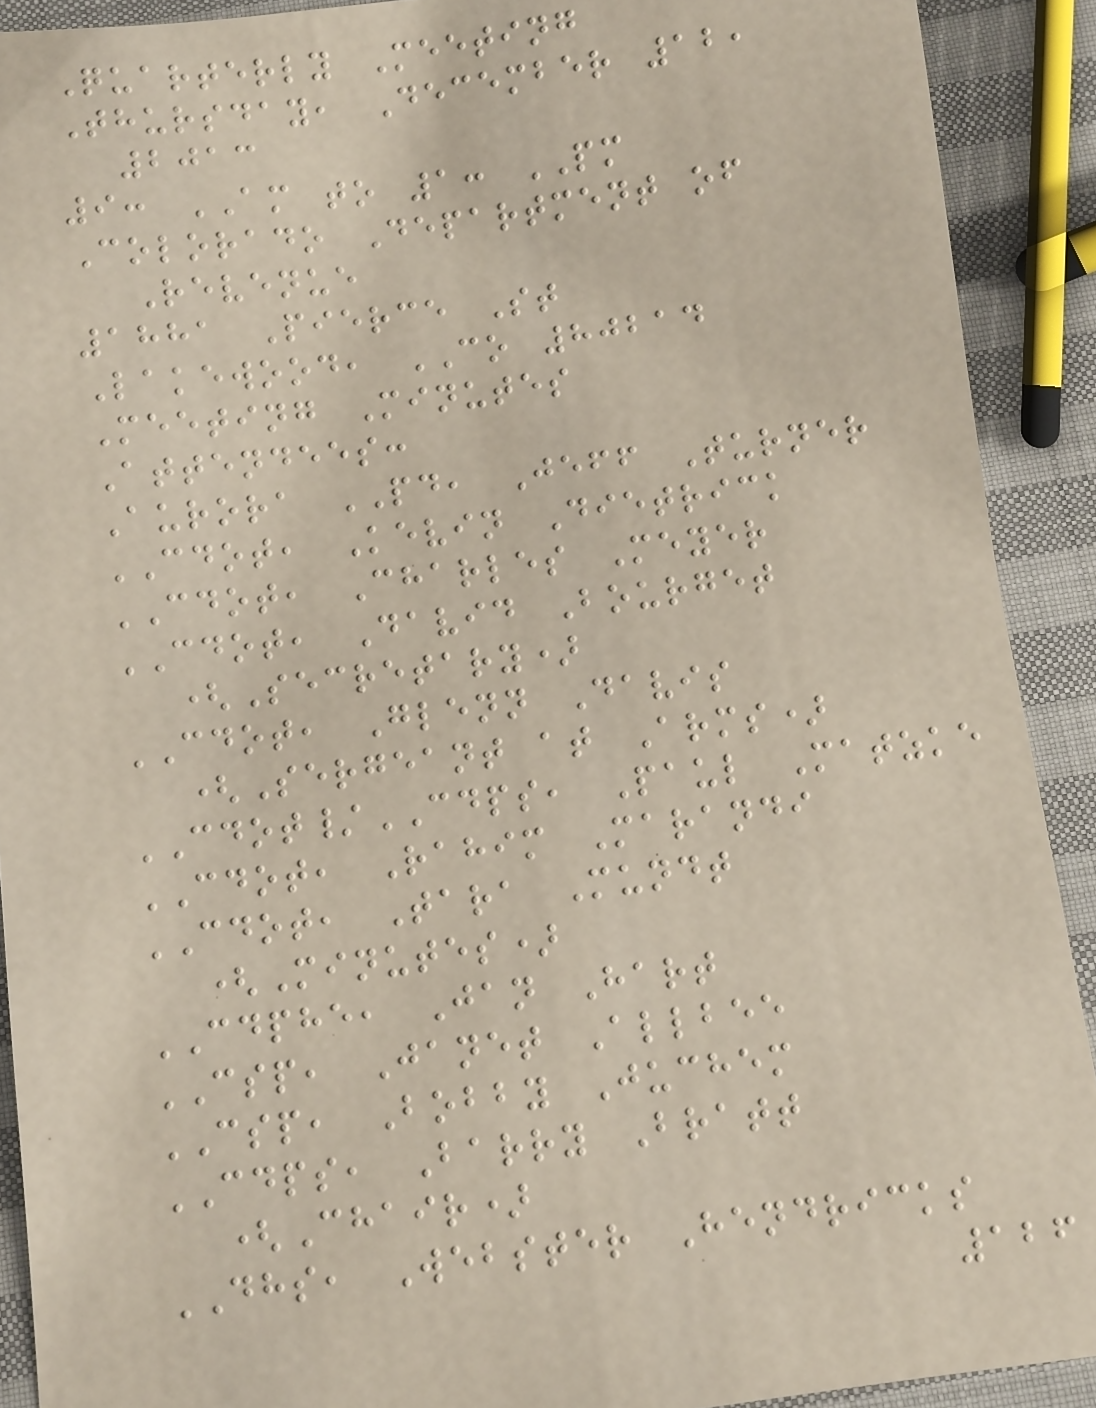Quarterly Meeting
Thursday, December 12,
2013
9: AM to 1: PM
Colorado Department of
Revenue
1881 Pierce St
Lakewood, CO 80214
Meeting Minutes
Attendees:
Aurora PD, Jeff Turner
CDOT, Kevin Dietrick
CDOT, Charles Meyer
CDOT, David Bourget
(Secretary)
CDOT, Glenn Davis
(Sergeant at Arms)
CDOT/CDPS, Paul Matzke
CDOT, Rahim Marandi
CDOT, Tara Mundt
(Minutes)
CDPHE, Jan Hart
CSP, Janet Allbee
CSP, Bobby Juchem
CDPS, Barry Bratt
(Chair)
DHS, Webster Hendricks
126
